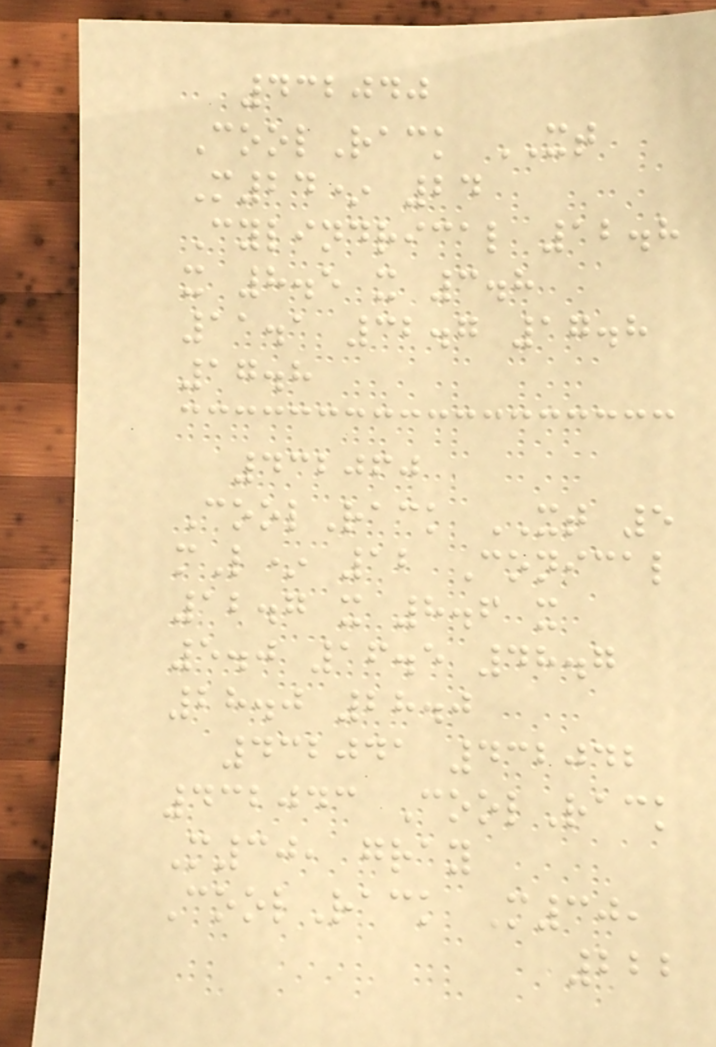432040
CoolRack XT
M24* 24
Cylindrical 12.8
x 8.5 x 3.8
11.1 32.7 17.8
17.8
432060
CoolRack XT 5
mL* 12 Conical
12.7 x 8.6 x
5.0 16.5 48.7
28.0 28.0
432041 432042
432043 CoolRack
M30, gray
CoolRack M30,
222
